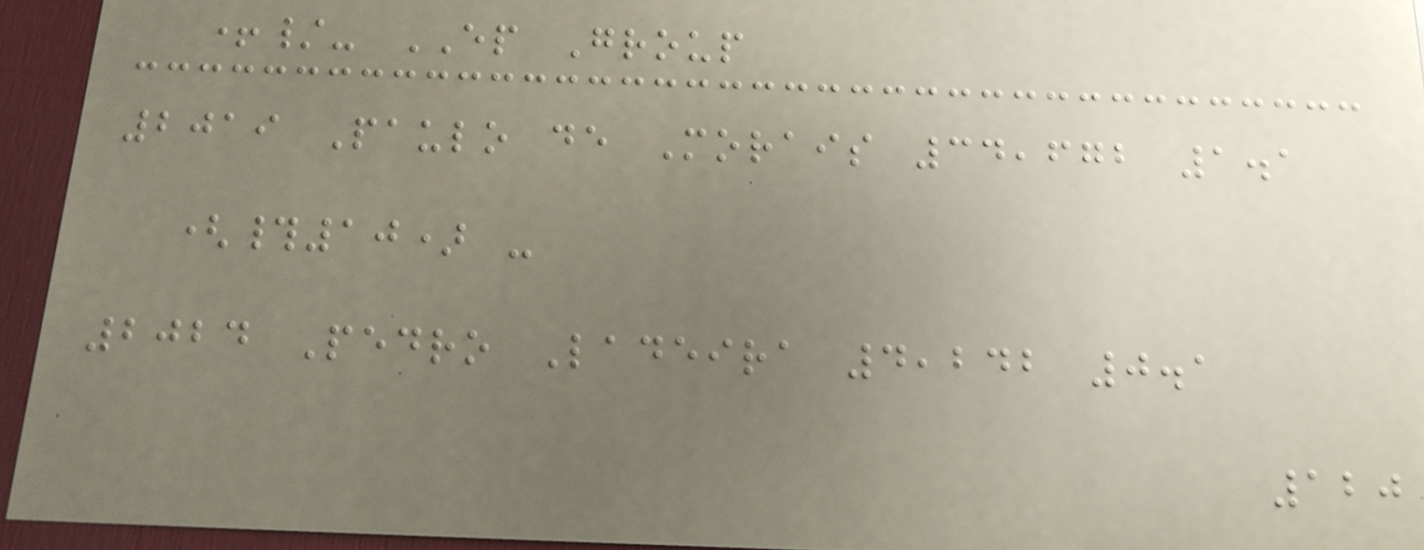+/- EP Group
2019 Paulo de Morais 34,672 1.1
(#10) -
2024 Pedro Ladeira 4,242 0.1
120
